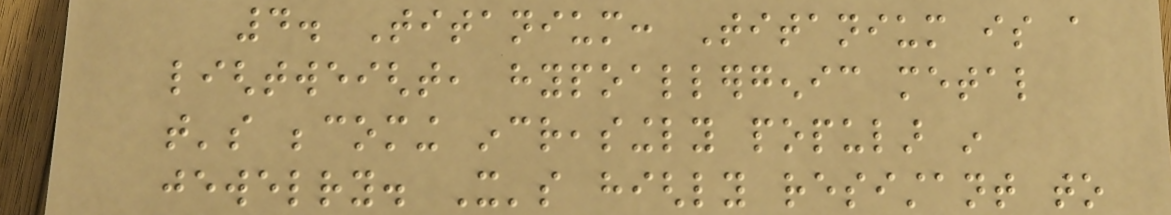4. Titanium: Titanium is a
lightweight, hypoallergenic metal
that's becoming increasingly popular in
jewelry. It's highly resistant to
